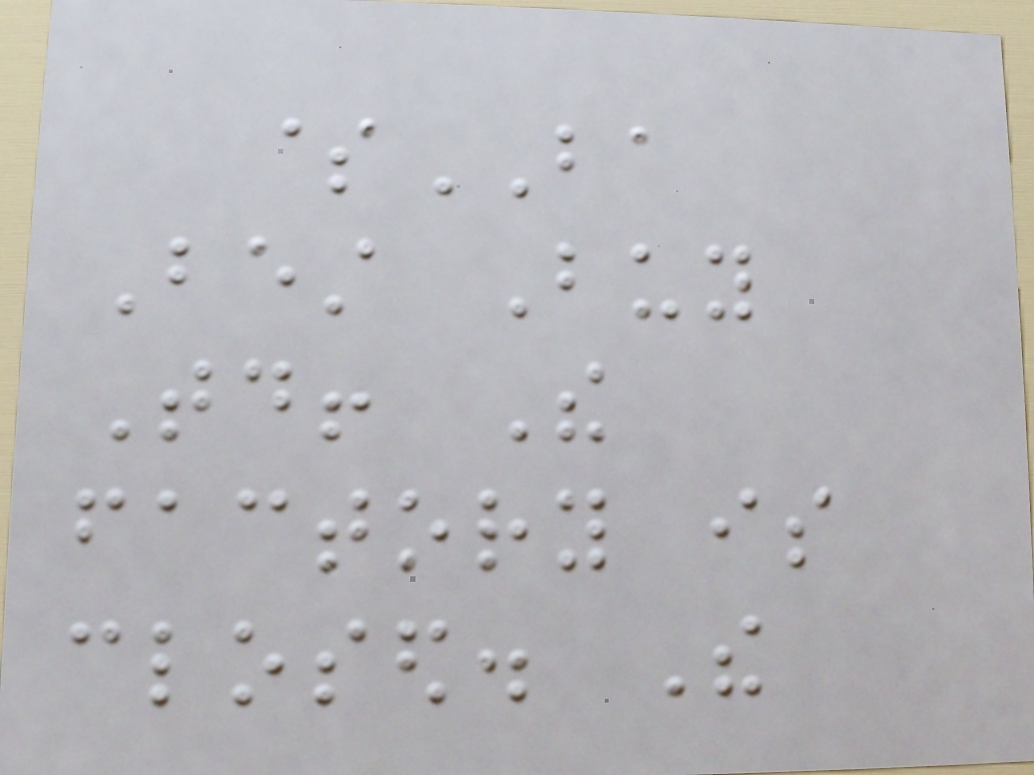$BA
Best Buy
Today! The
factory is
closed. The
